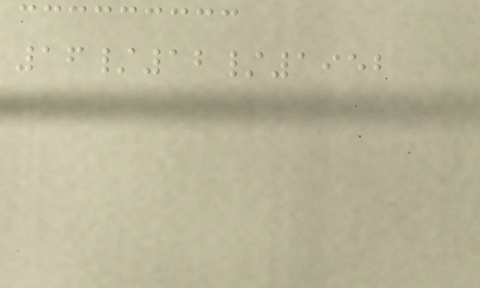16/12/1952
